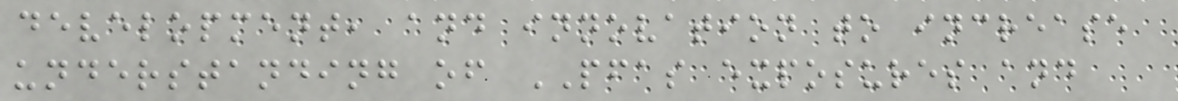development, and innovation to increase
understanding of PFAS exposures and
